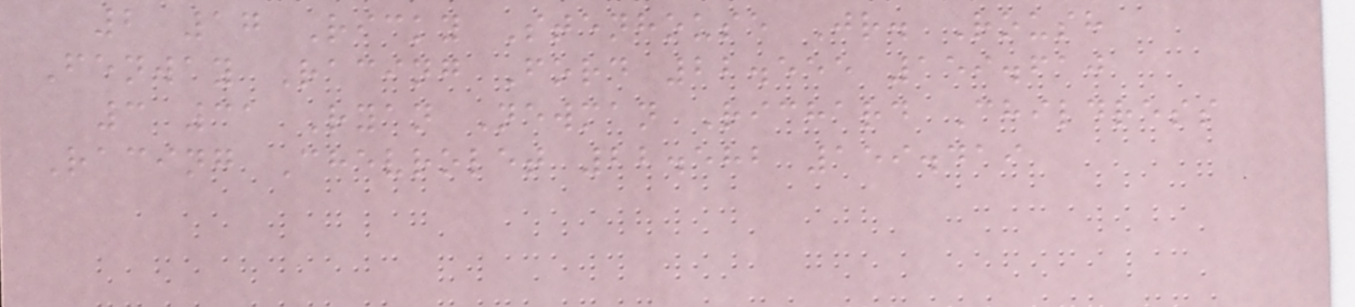2 17 Ricky Stenhouse Jr. Roush
Fenway Racing Ford 22.555 159.610
3 31 Ryan Newman Richard Childress
Racing Chevrolet 22.582 159.419
